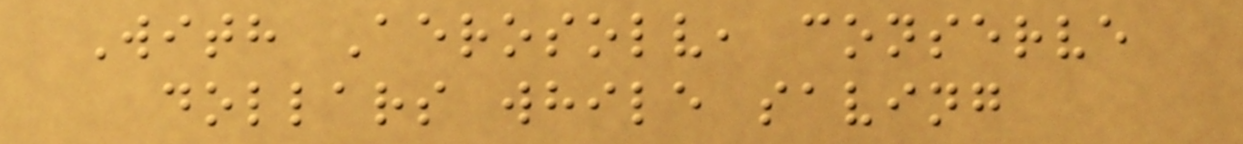With Aerosolv, conserve
dollars while saving
